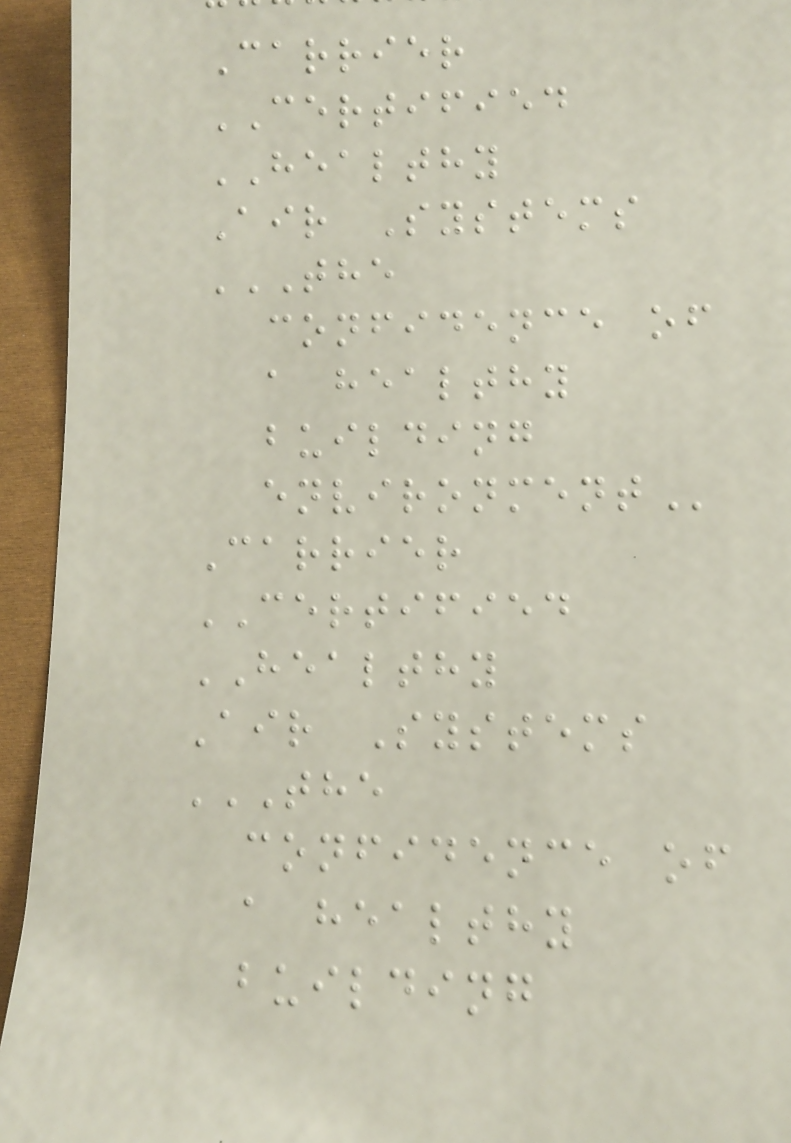Carrier
CERTIFIED
HEALTHY
Air Systems
THE
CONFIDENCE OF
A HEALTHY
BUILDING
ENVIRONMENT
Carrier
CERTIFIED
HEALTHY
Air Systems
THE
CONFIDENCE OF
A HEALTHY
BUILDING
